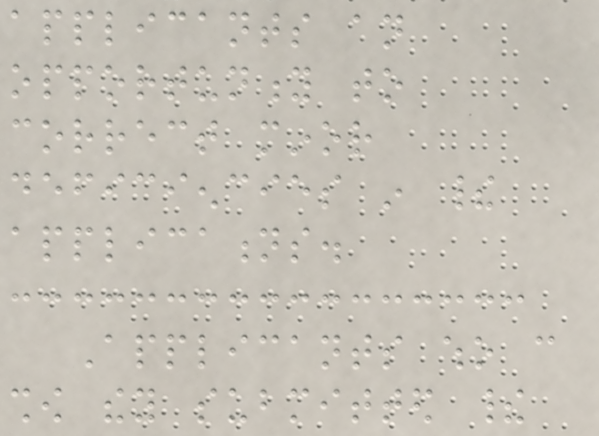applicants an
opportunity to
correct minor
deficiencies in their
applications.
Applicants who can
show they submitted their
